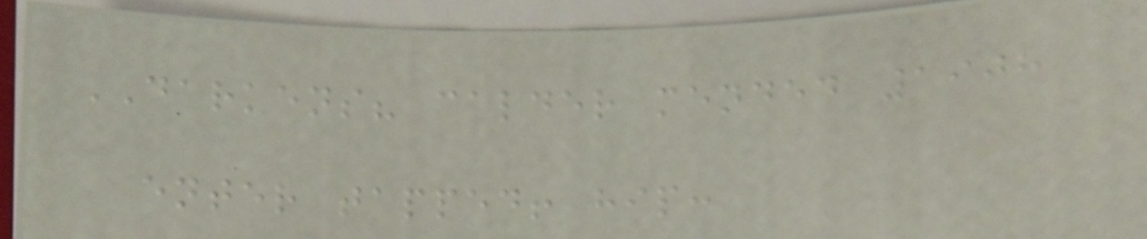DARKENS? calder mended 1908
enter tapped! hip:
